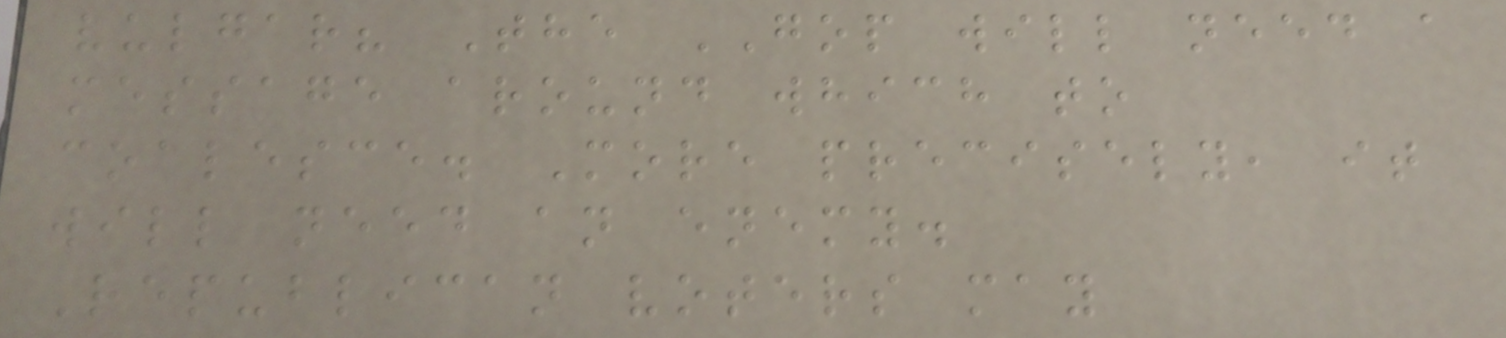vulgar? The GOP will need a
message around which to
coalesce. More precisely, it
will need an enemy.
Republican voters may
